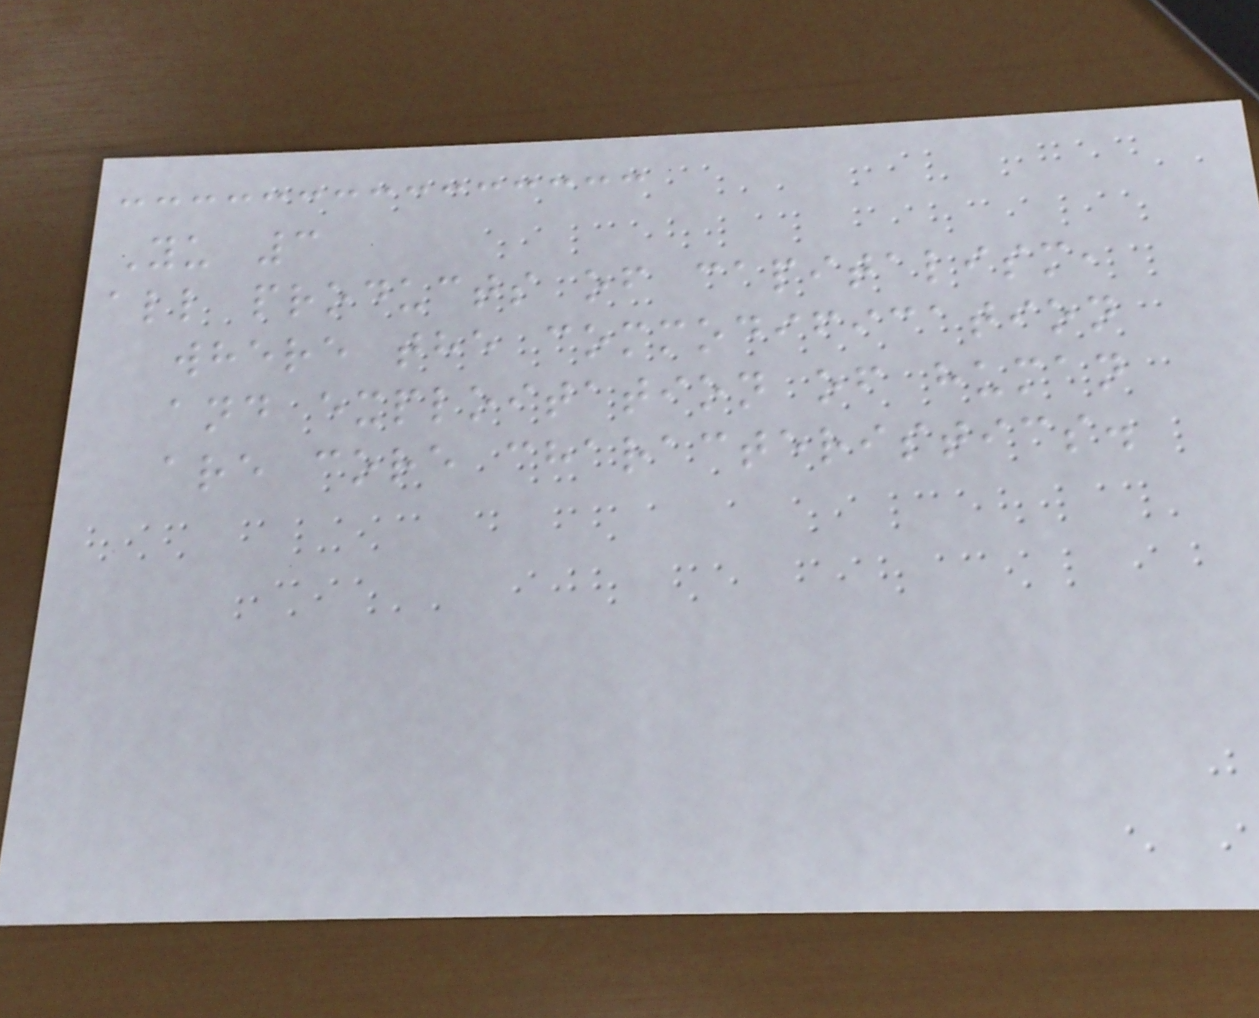Yu 3
all products of capitalism,
where the commodification
and exploitation of human
are core characteristics.
